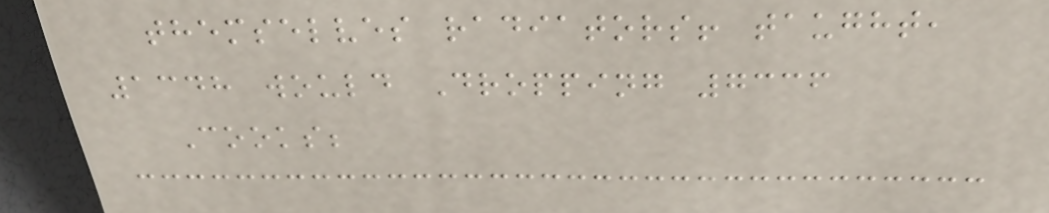themselves radiators! taught,
1348 would Dropping 7336
Cooks;
